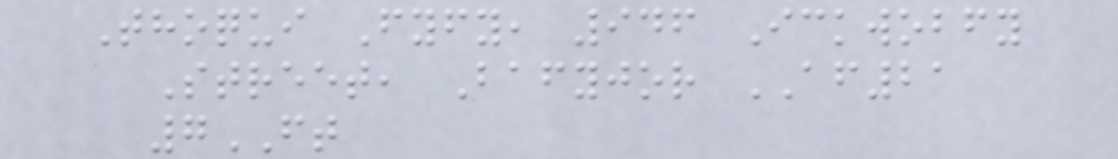Thoqui Fyfy, 946 Ickwobfy
Street, Bafyjor AF21
7FT
